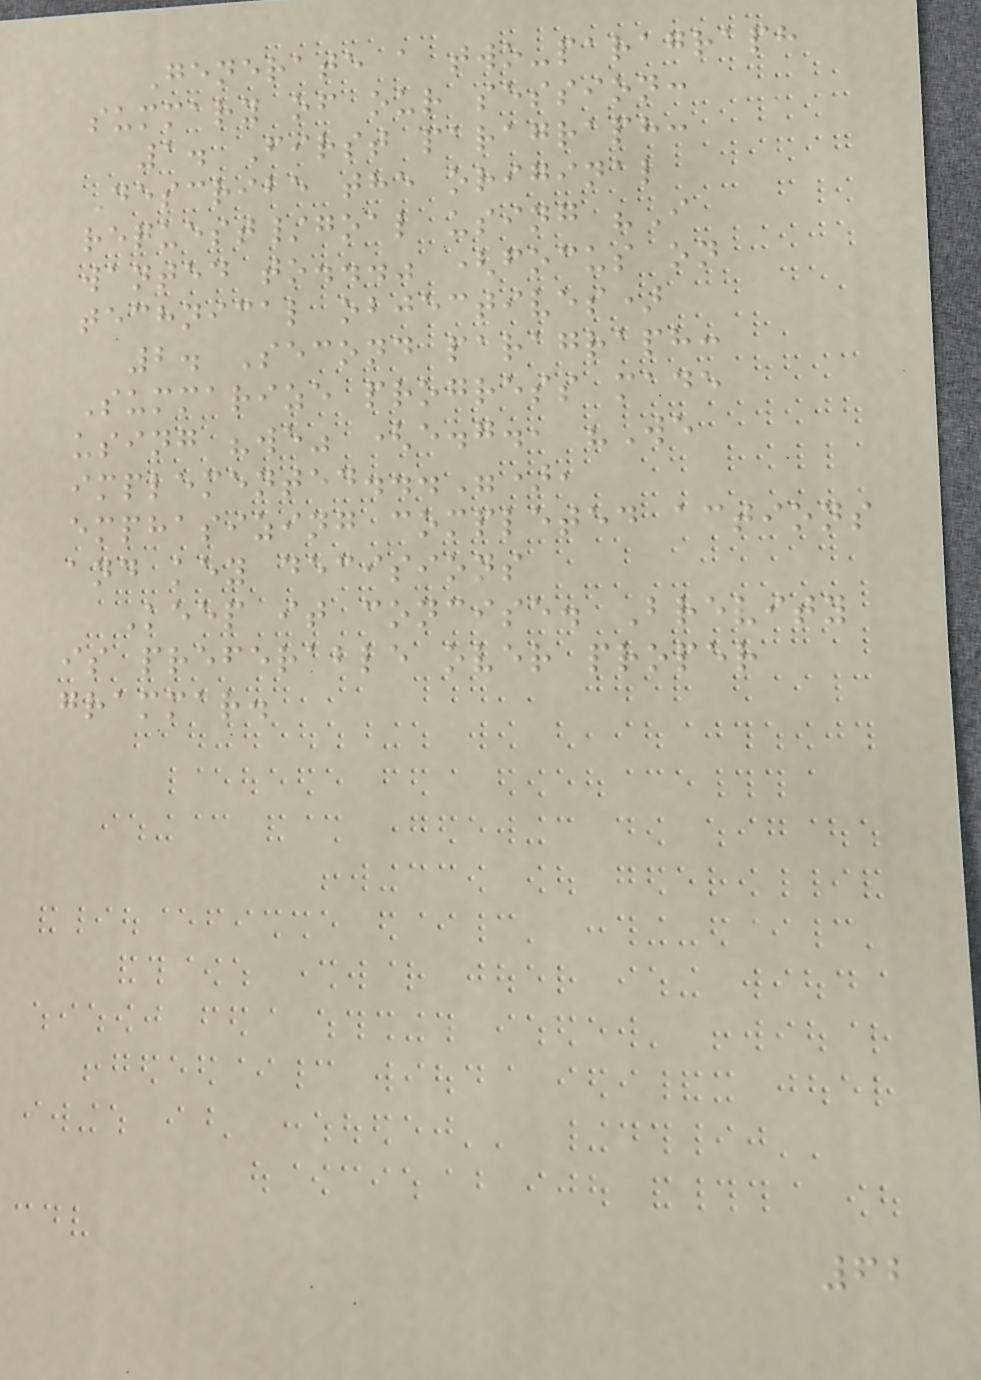Generate a two-paragraph
summary of our session:
1. First paragraph:
Describe the original
request/goal using "I
wanted to..." (focus on
technical objectives)
2. Second paragraph:
Summarize progress made
using "we" (e.g., "We
implemented..."),
emphasizing completed actions
and key decisions
Keep it concise. Brevity
is preferable over proper
grammar.
62
